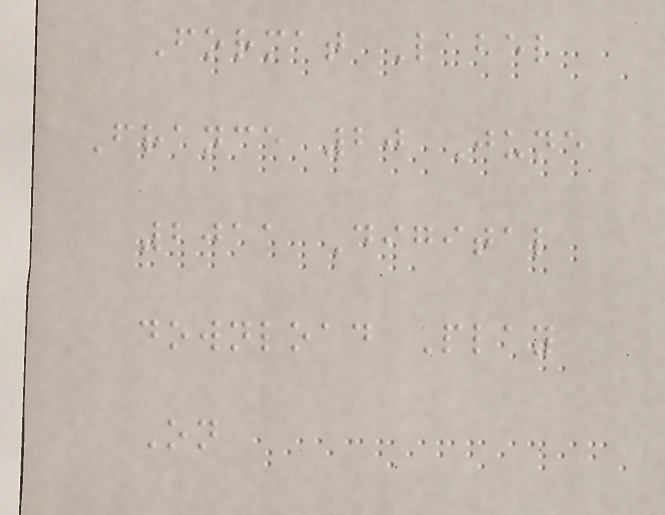Format Label
France 20 June
2011 Digital
download Play
On
